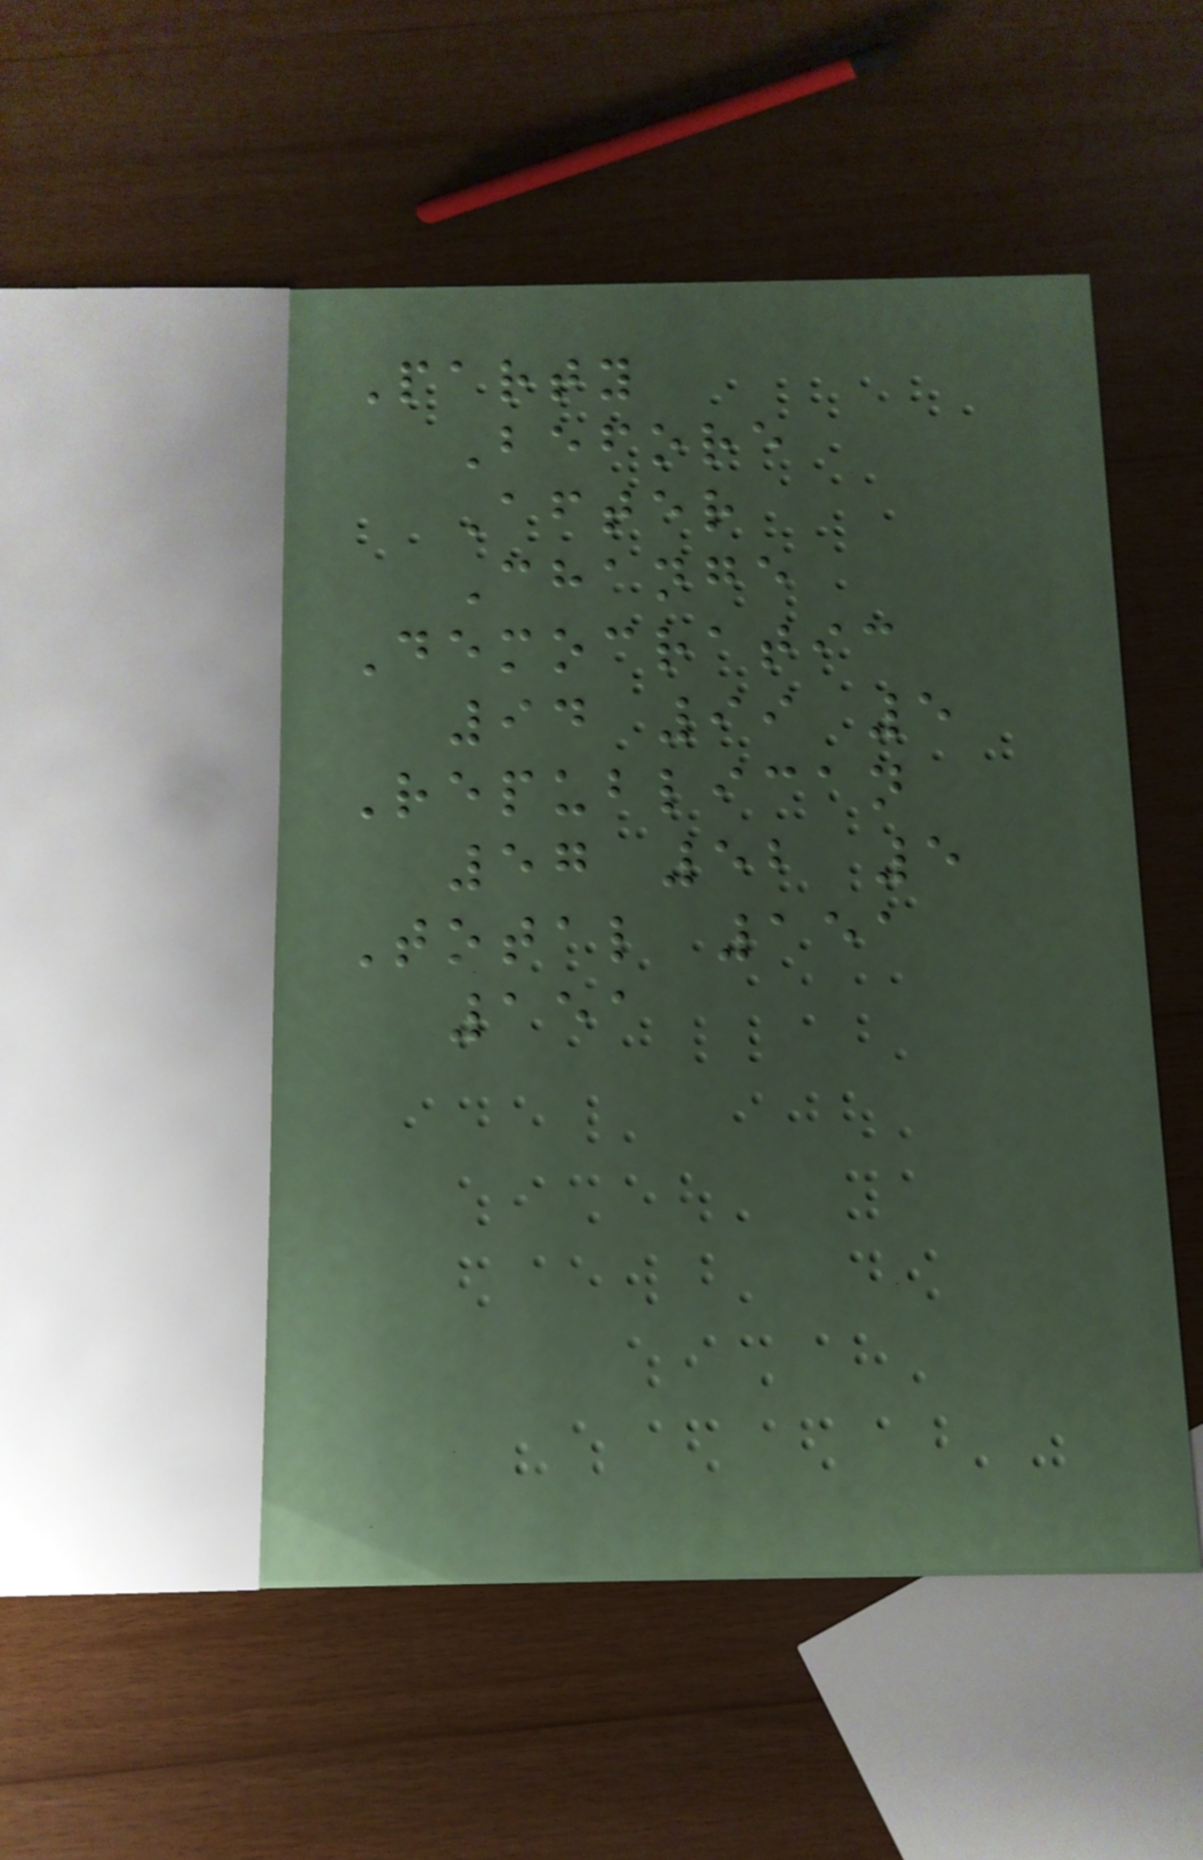Party
Before
After
Change
Democratic
94 99 5
Republican
57 52 5
Total 151
151
